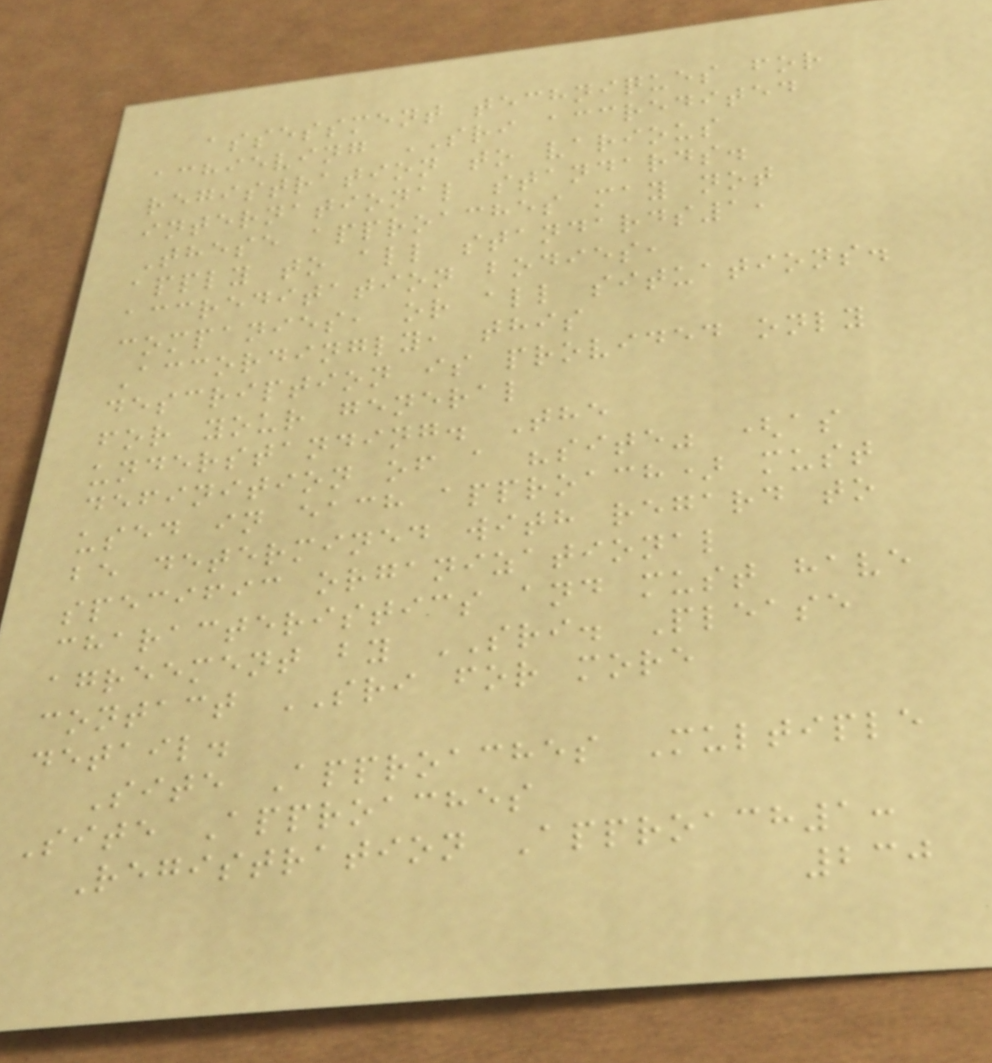assessment techniques for
achieving SRI accredited
registration to various
international standards.
These approaches may not
apply to all standards1,
accreditation bodies,
companies, or all situations.
Accordingly, this
description is provided only
for your general
understanding. The
definition of a "site" (as
used in each approach) must
be determined with regard to
specific organizational
characteristics and must have
agreement by SRI. Please
contact SRI for more
detail.
Site Approaches Multiple
Site Approaches
Registration Approach1:
230
